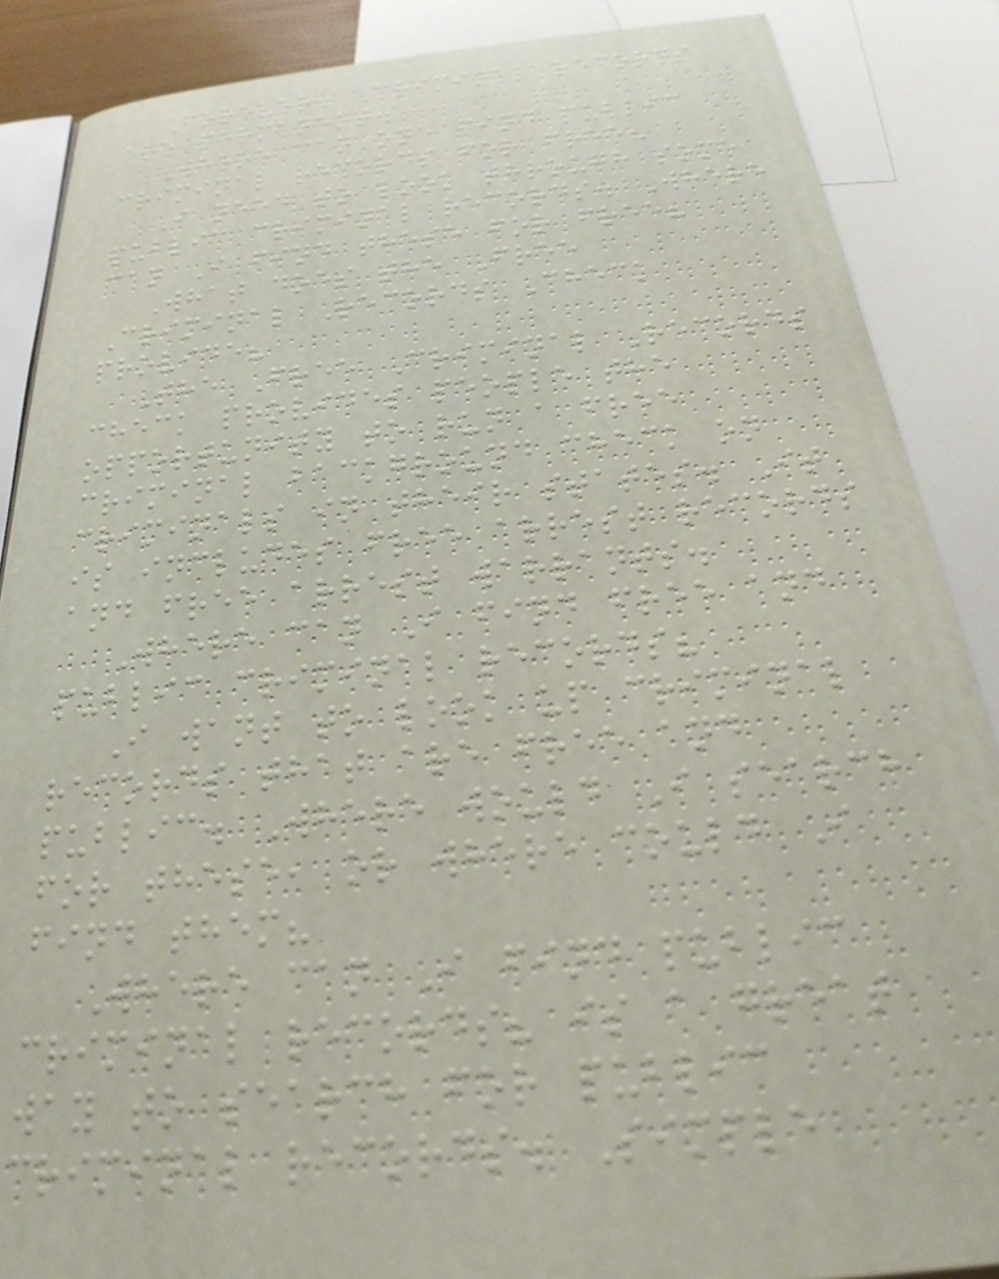Forever. Criminal records
are permanent.
Where can one find public
criminal records for free?
I need to look through some
public criminal records. Where
can I find these for free?
What does the Free
Criminal Records Check
provide?
The Free Criminal Records
check provides people the
opportunity to run a free
criminal background check on
criminals in their states. It
is includes free arrest records
and free arrest warrants.
Where can I find free and
public criminal records?
I want to look up criminal
records that are free and
public. Where would I search
for these, or where could I
find them?
Where can I find public
criminal records? is a great
way to search for public
criminal records. Simple
